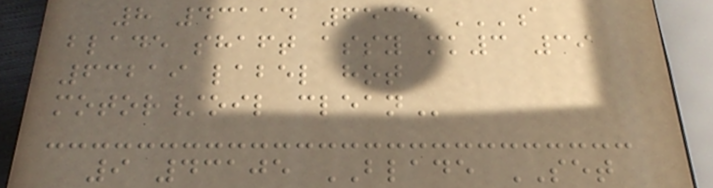8 43114 65351A
BLADE SHAFT ASSY MK3 39
63219 LABEL HOT
MOTOR/OIL CLEAN
9 43105 BLADE SET
